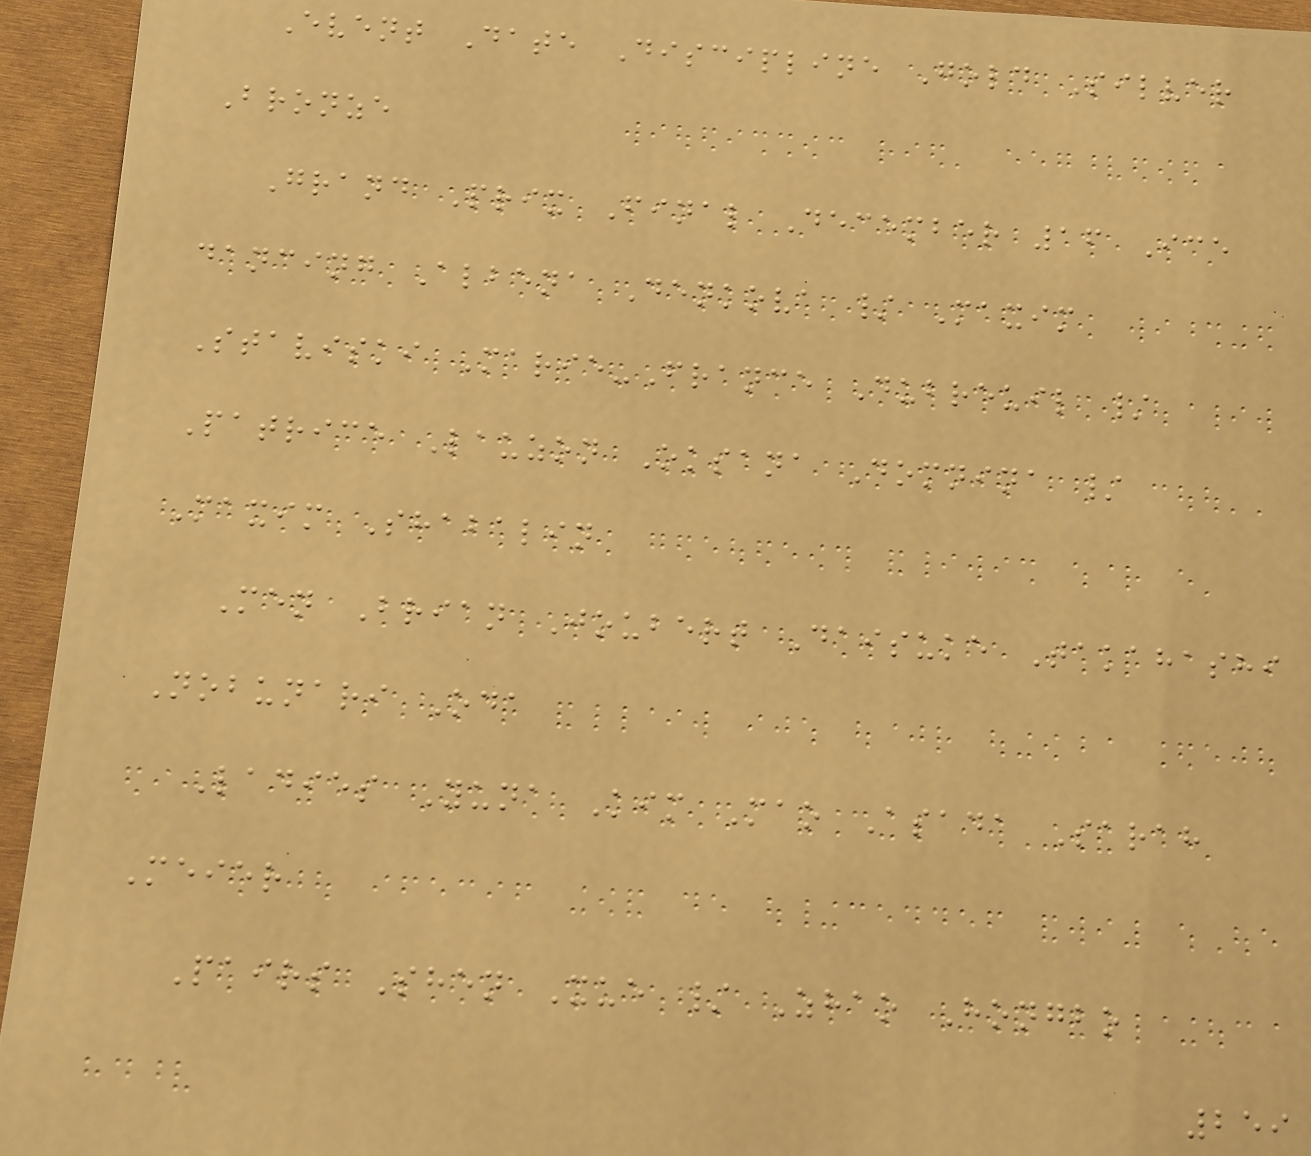Event Date Discipline Gold Silver
Bronze
Grand Prix Final December 16 Ice
dancing Albena Denkova / Maxim
Staviski Marie-France Dubreuil /
Patrice Lauzon Oksana Domnina /
Maxim Shabalin
Men Brian Joubert Daisuke Takahashi
Nobunari Oda
Ladies Yuna Kim Mao Asada Sarah
Meier
Pairs Shen Xue / Zhao Hongbo
259
